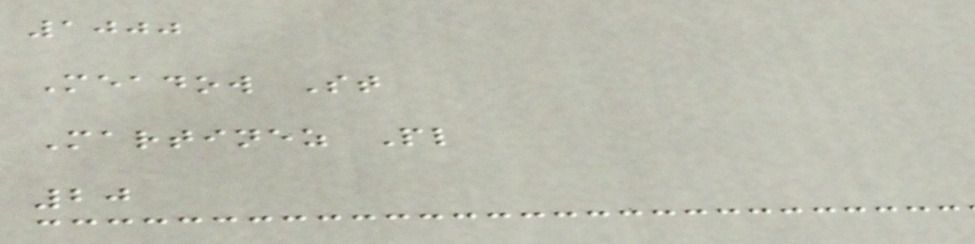1000
Meadow St
Martinez Pl
20
